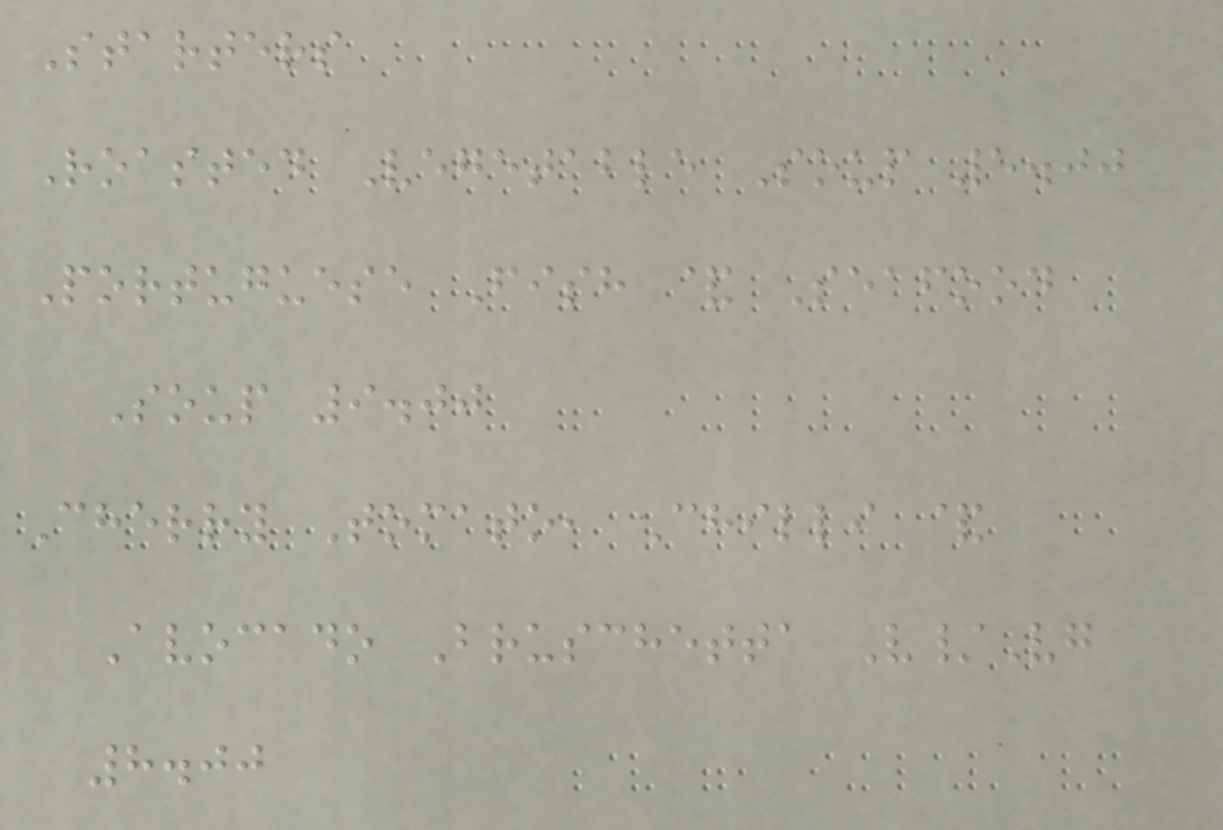Starters
Roasted Vegetable Soup 5.00
Portuguese Fish & Seafood
Soup 9.00
Cherry Tomato, Chilli &
Avocado Bruschetta V/Vg
8.00
